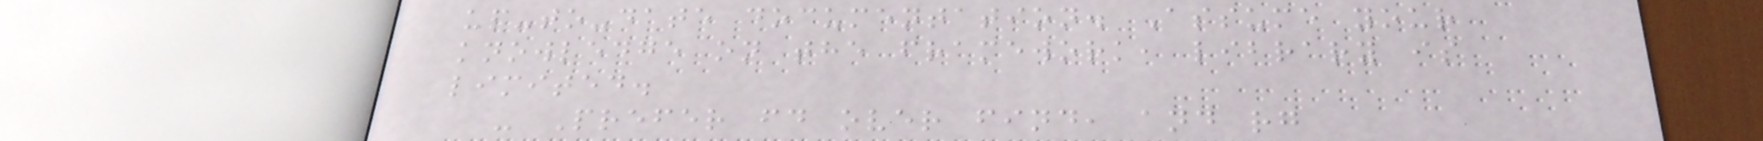up-to-date documentation. Assume your
knowledge on the framework, library is
limited.
- Prefer fd over find, and rg
